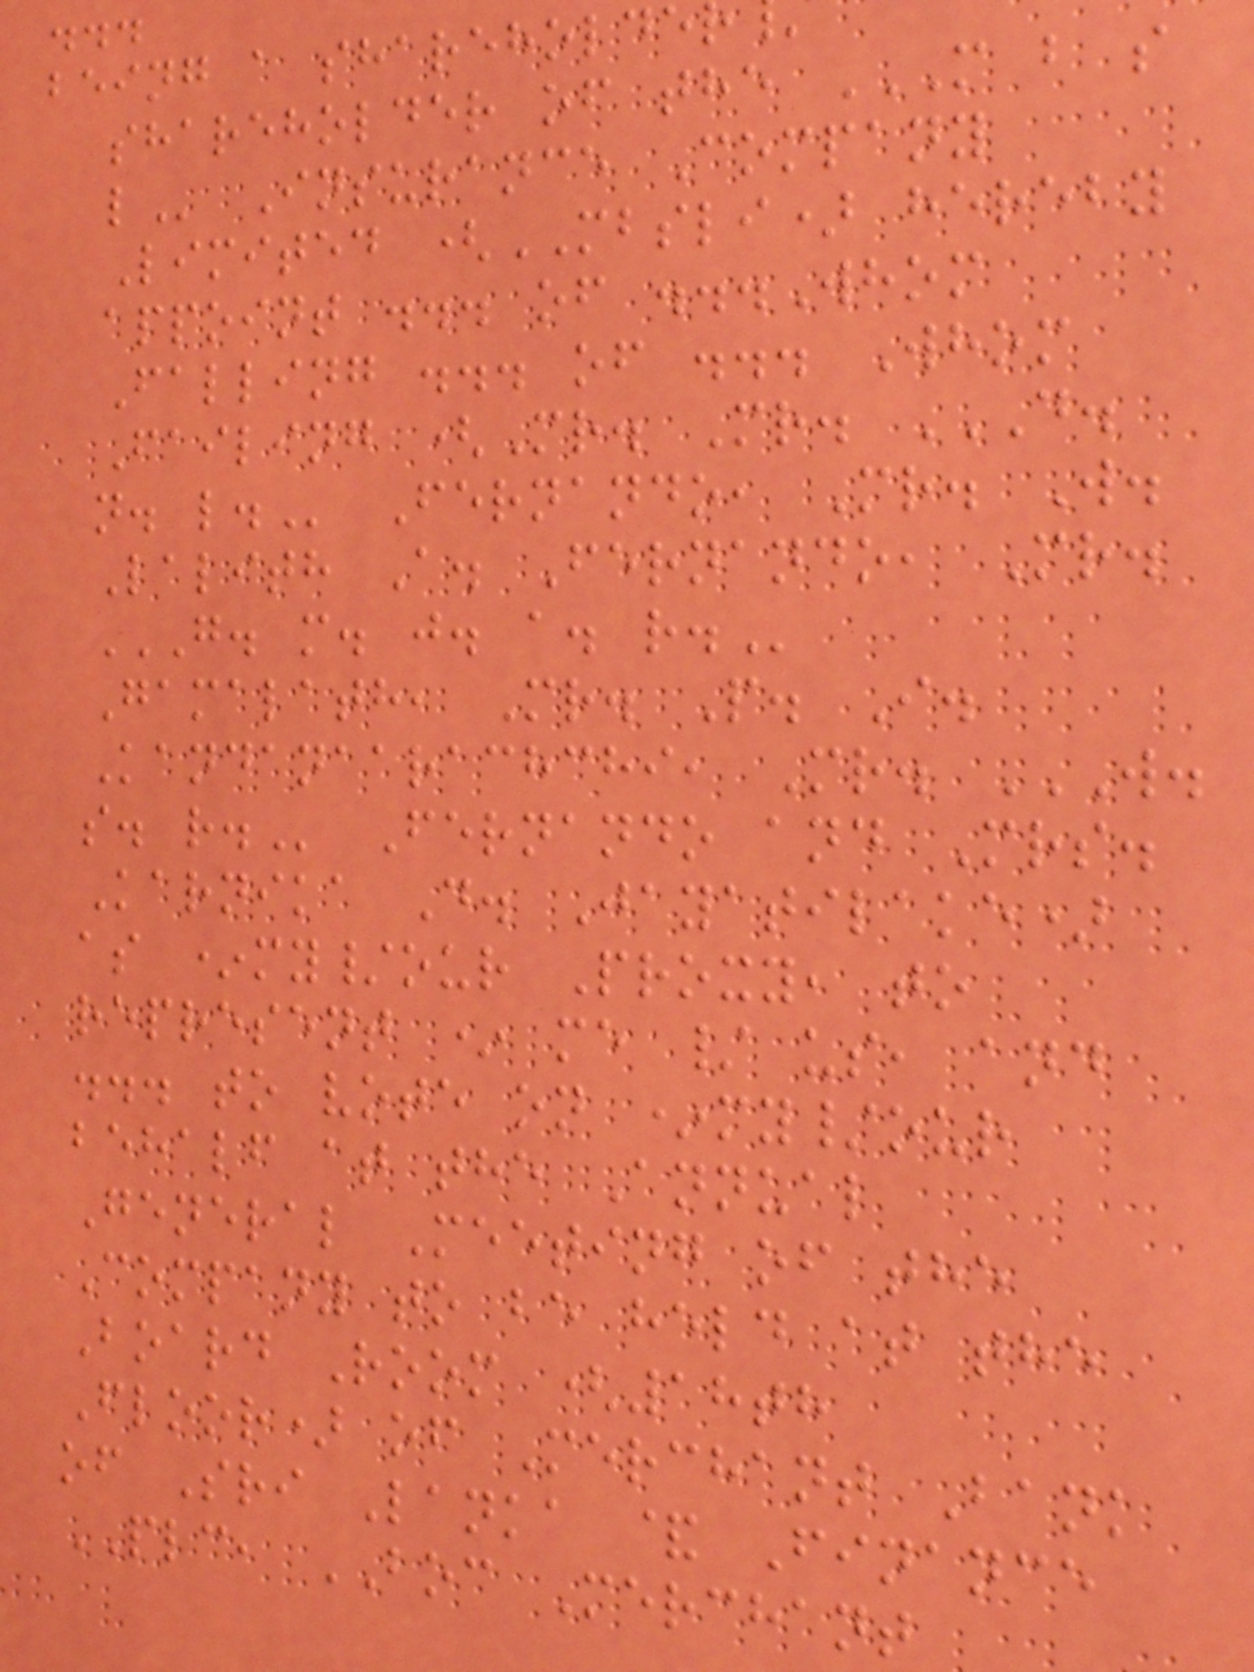...
being a shareholde
shareholder of the M B S
Insurance Company
Limited (MBSLI) hereby
appoint ... of ...Whom
Falling ... of ... Whom
Failing (Mr. Mr. D.
Lalith A. Fernando, Mr.
G. M. J. A. R.
Gamalath, Mr. P. I.
Kandanaarachchi, Mr. W.
Karnika D. Jayatilake)
as *my/our Proxy, to
represent * me / us, and
... to vote on *my/our
behalf at the Annual
General Meeting of the
Company to be held at the
Board Room (18th
Floor) of Merchant Bank
of Sri Lanka & Finance
PLC, BOC Merchant
